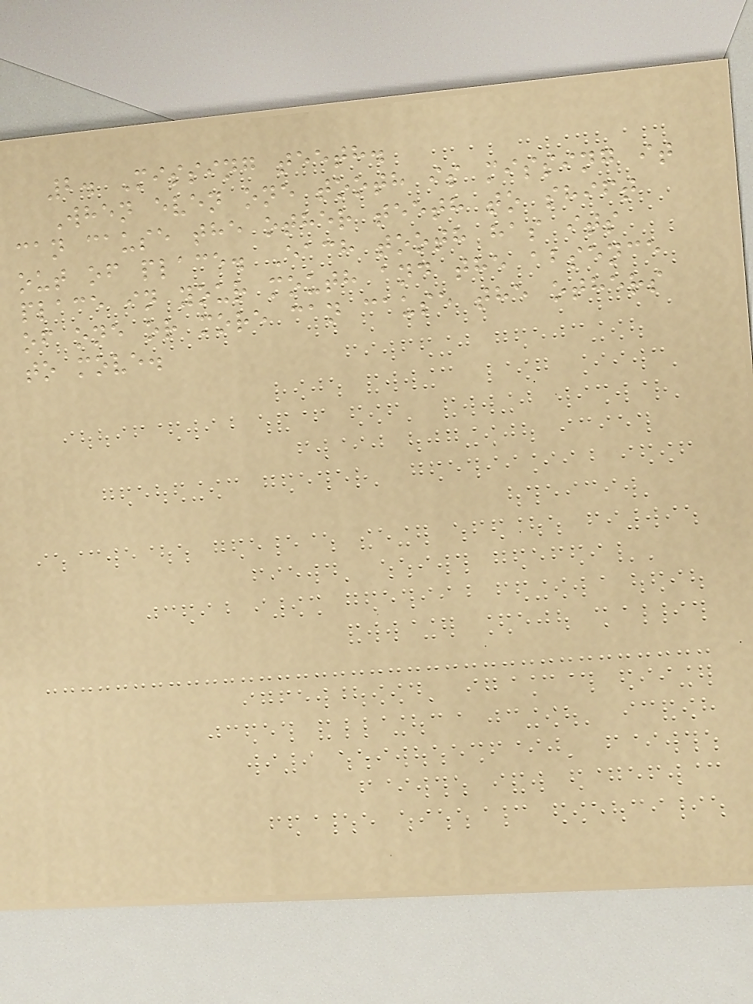2. Missing teeth.
When even one tooth is missing it
can cause the other teeth to shift
out of place. Each tooth has its
place in your mouth and the absence
of one or more can cause the others
to move.
